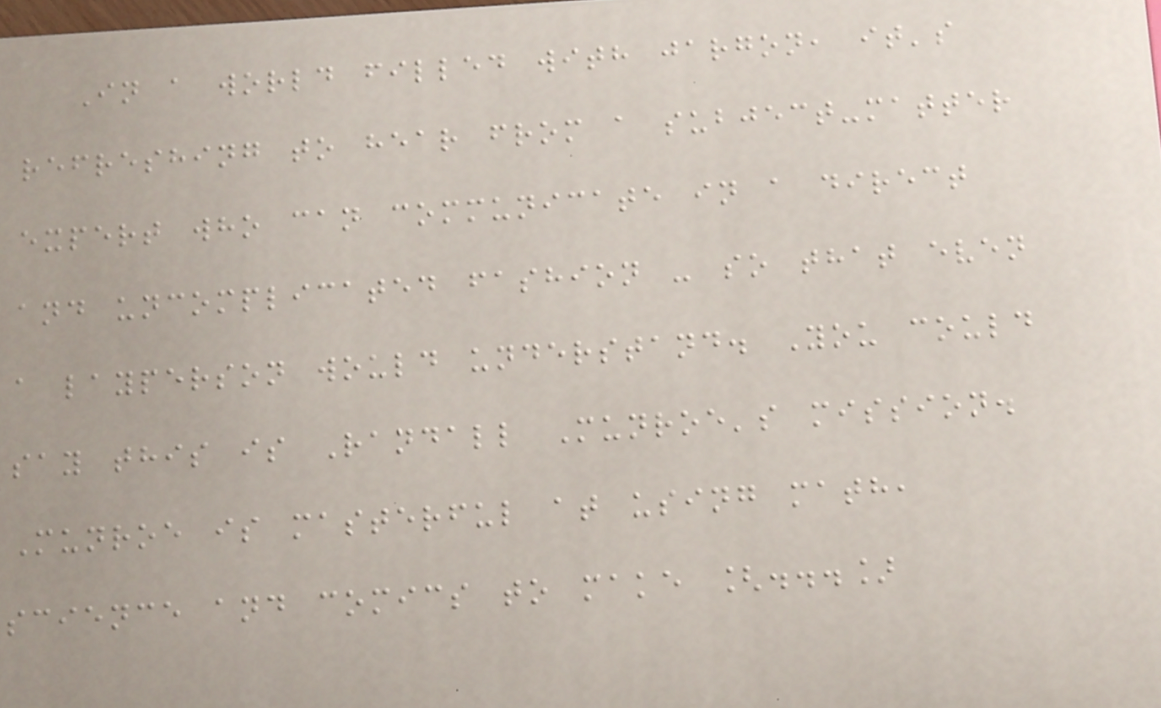In a world filled with jargon, it's
refreshing to hear from a subject-matter
expert who can communicate in a direct
and uncomplicated fashion - so that even
a layperson would understand. You could
say this is Randall Munroe's mission.
Munroe is masterful at using math,
science and comics to make [...]
